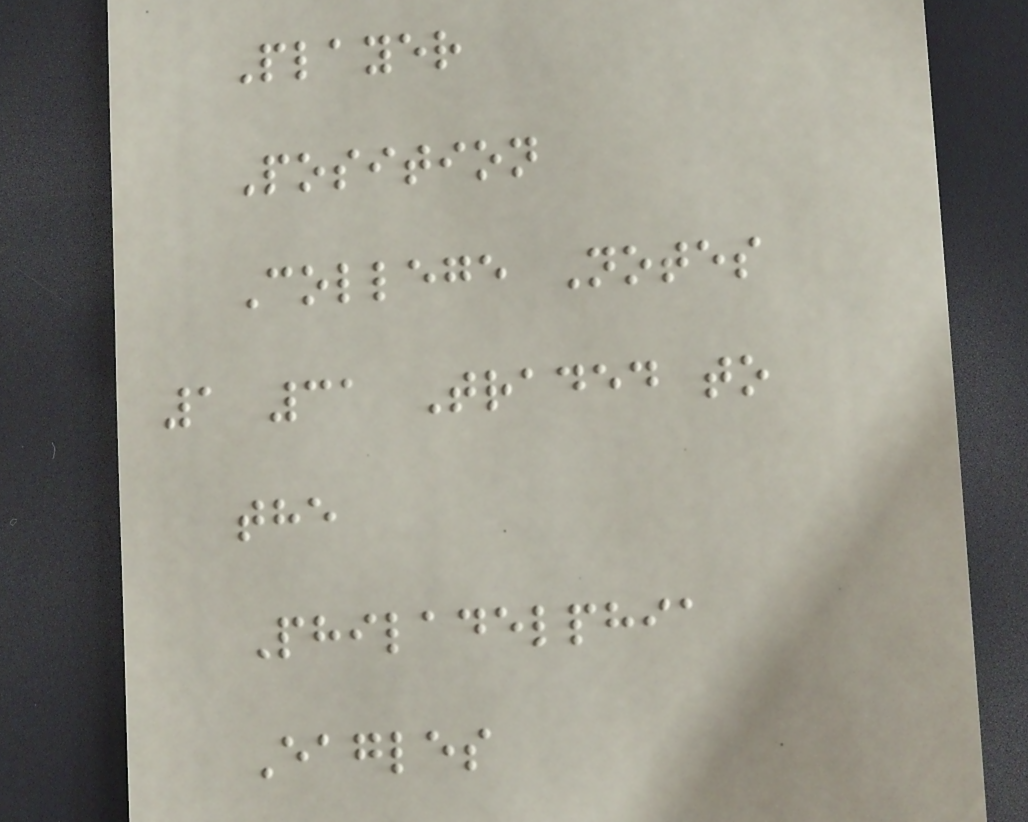Player
Position
College Notes
1 31 Traded to
the
Philadelphia
Eagles
